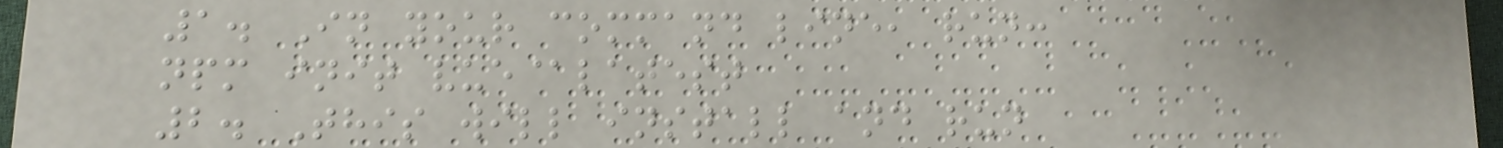1. In your command line, run:
npm init vue@latest
2. This will install and run
